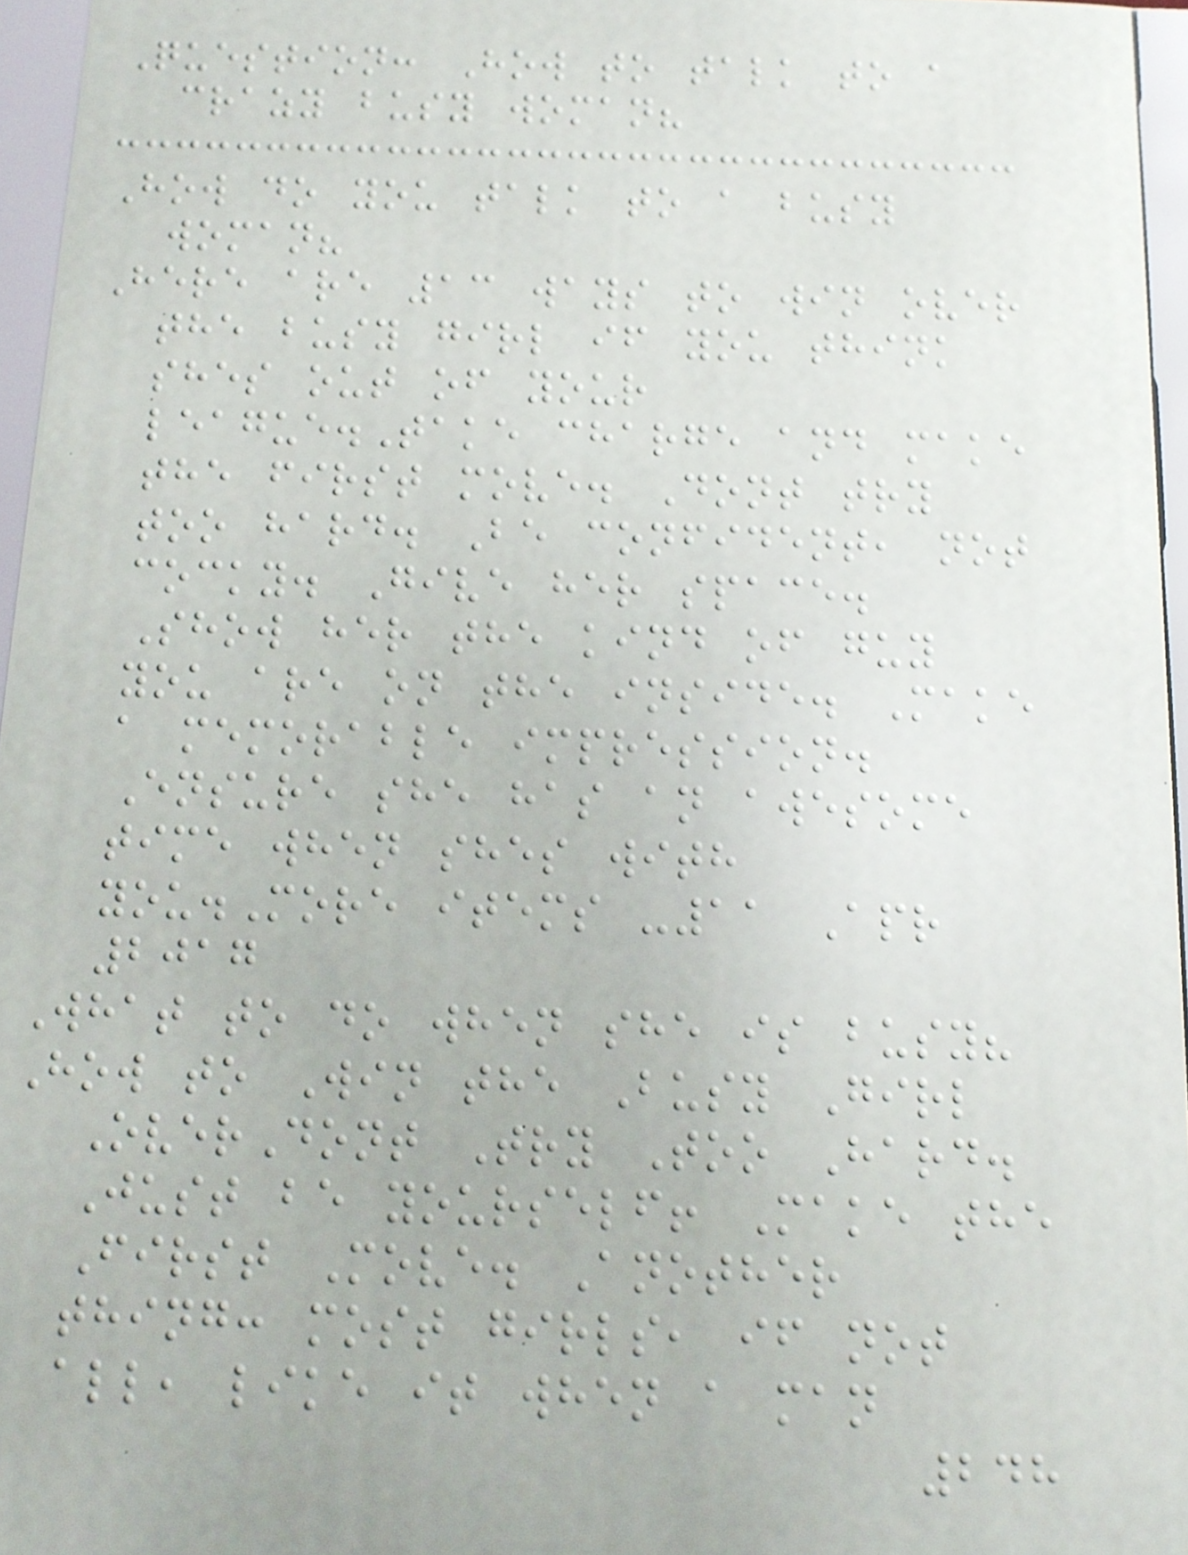Question: How to talk to a
crazy busy woman?
How do you talk to a busy
woman?
Here are 13 ways to win over
the busy girl if you think
shes out of your
league.Take charge and make
the first move. Dont try
too hard. Be confident, not
cocky. Give her space.
Show her the kind of guy
you are on the inside. Make
a memorable impression.
Ensure she has an awesome
time when shes with
you.More items -11 Apr
2017
What to do when she is busy?
How to Win the Busy Girl
OverDont Try Too Hard.
Just be yourself! Make the
First Move. Another
thing: most girls, if not
all, like it when a man
248
